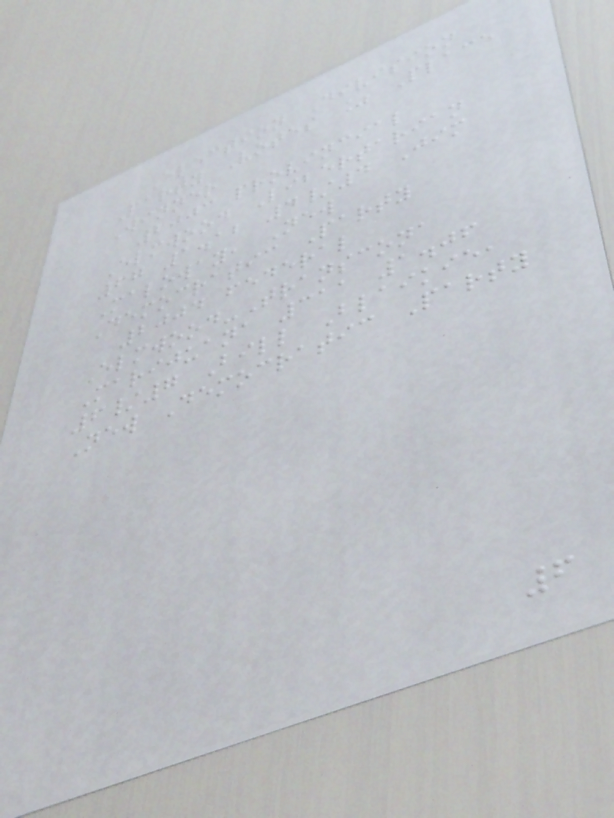Election Division
Party Votes % Place
Winner
2003 provincial
Elmwood Libertarian
67 1.12 4/4 Jim
Maloway, New
Democratic Party
2004 federal
Elmwood-Transcona
Marijuana 311 1.06
6/7 Bill Blaikie,
New Democratic Party
6
